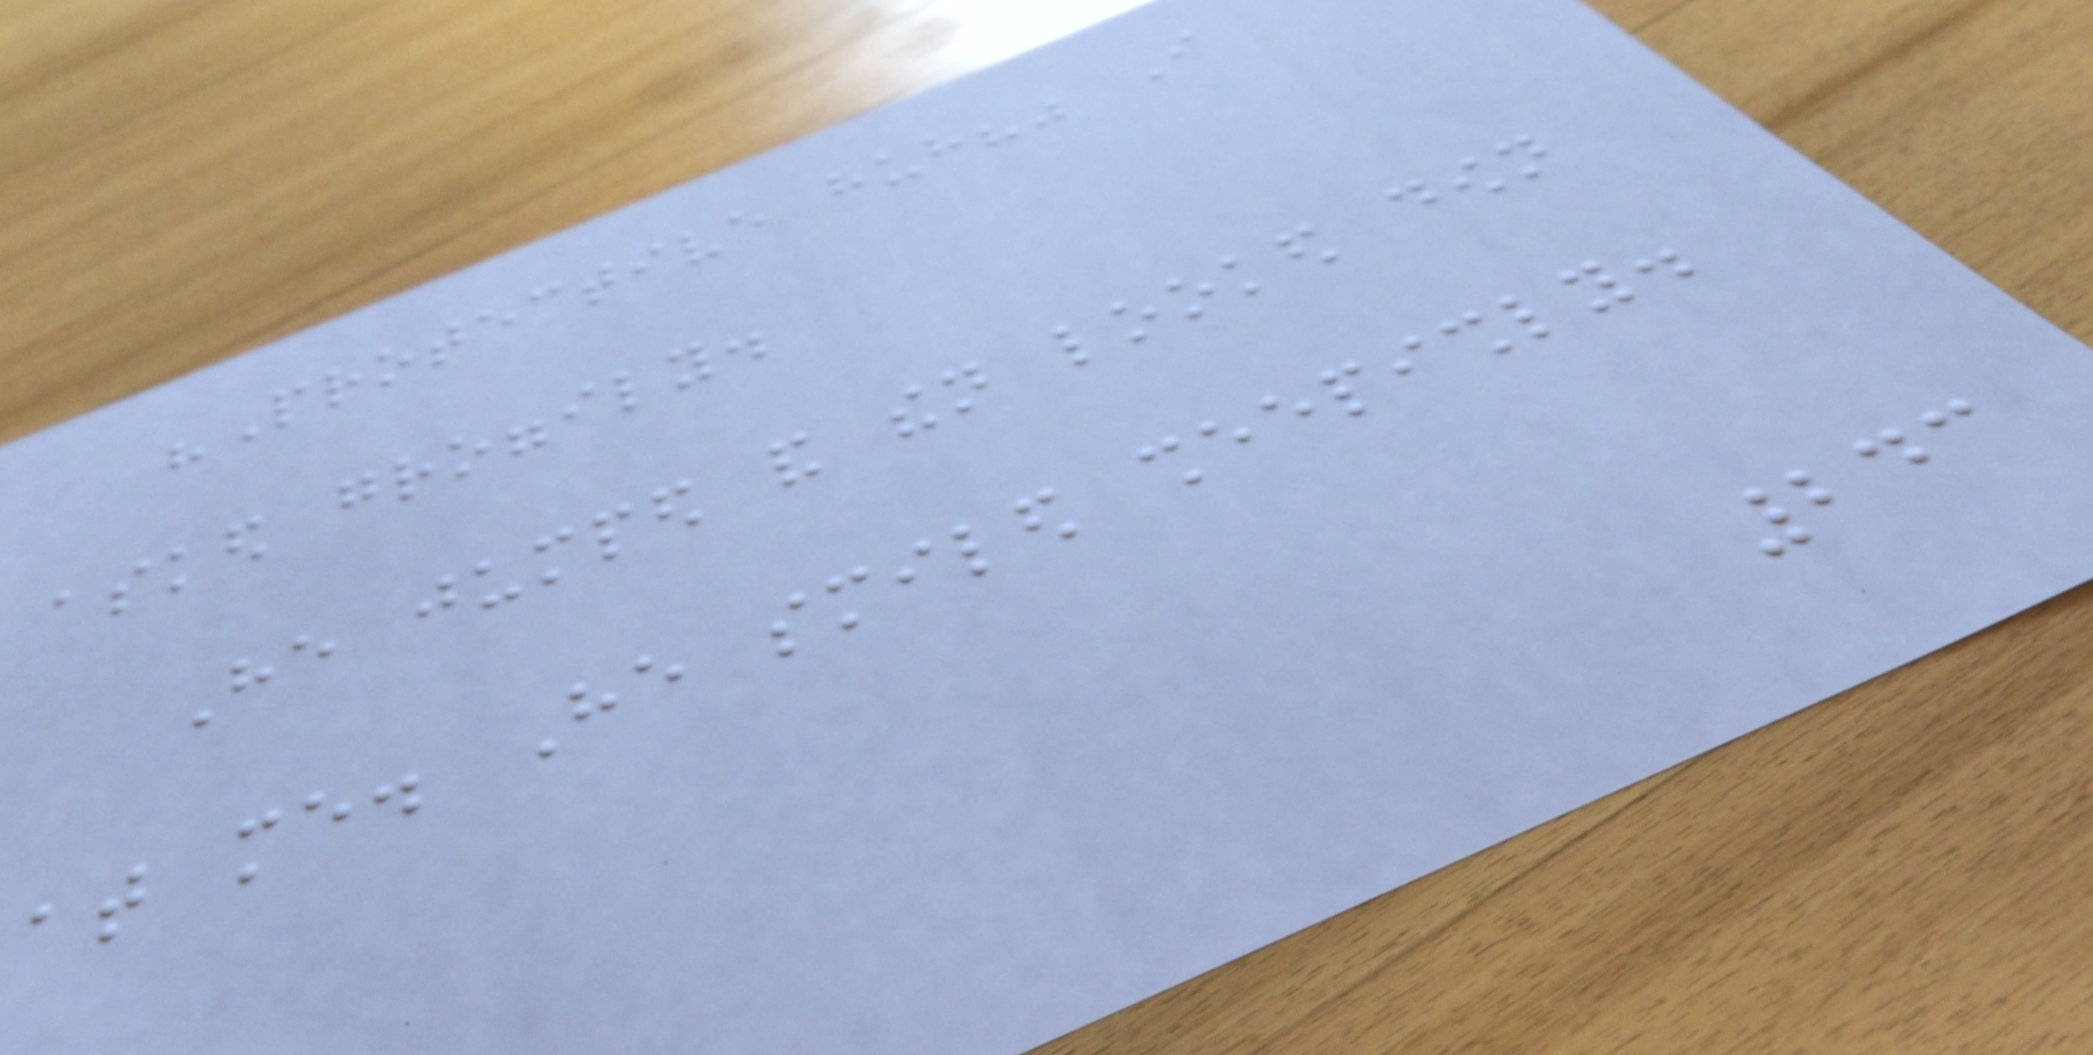"Protective huh?" I
asked groggily.
He jumped and then looked down
at me. He smiled sheepishly.
243
